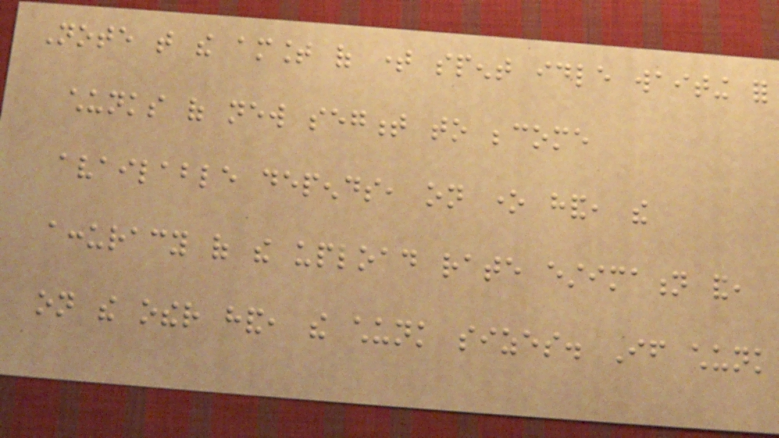Note that the amount of time spent idle waiting for
chunks of new segment to become
available depends, on one hand, the
accuracy of the upload rate estimation and,
on the other hand, the chunk sizes. If chunk
